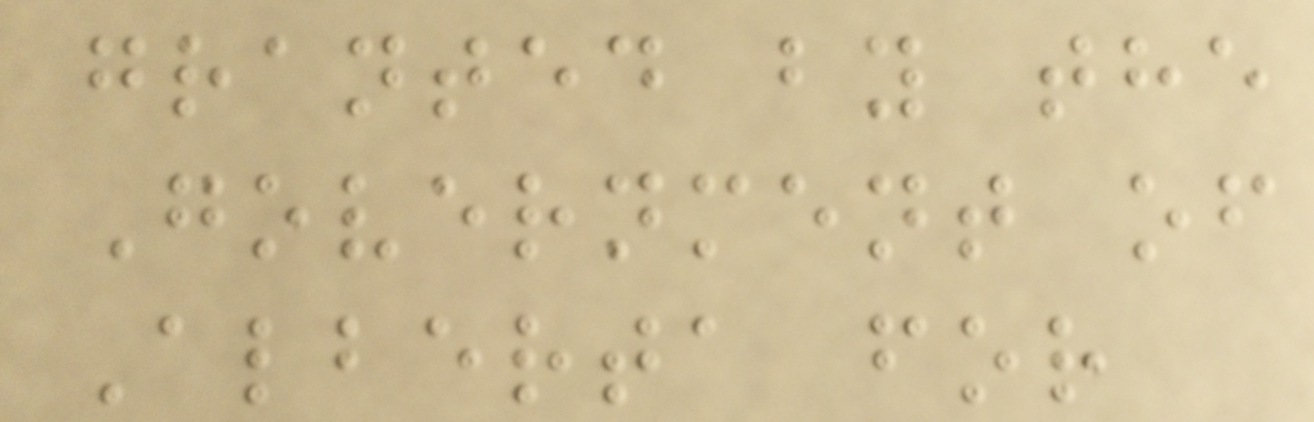granted by the
Government of
Alberta for
